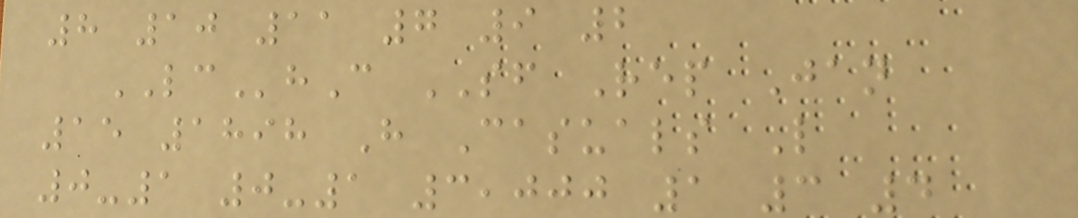8 10 11 7 9 2
LChC SF Rep Jan
15 1898 H Casuals L
0-1 0-1 3,000 1 3 4
